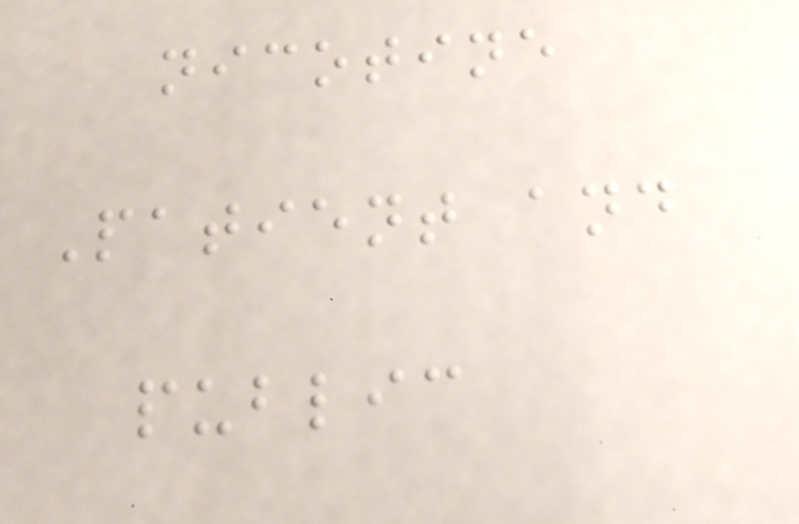nicotine
Patient and
public
